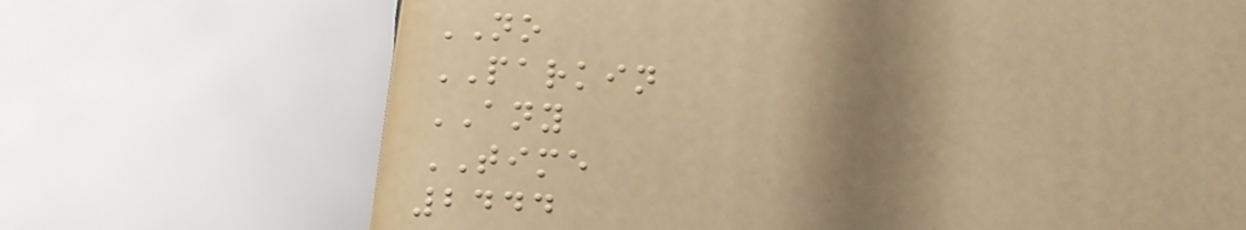NO
PARKIN
ANY
TIME
2444
